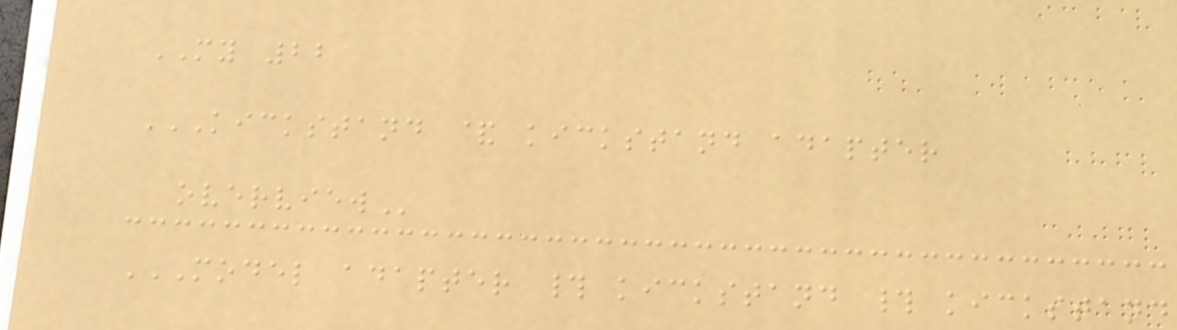MY 22
KICKSTAND & KICKSTAND ADAPTER
OVERVIEW
MODEL ADAPTER # KICKSTAND # KICKSTAND
